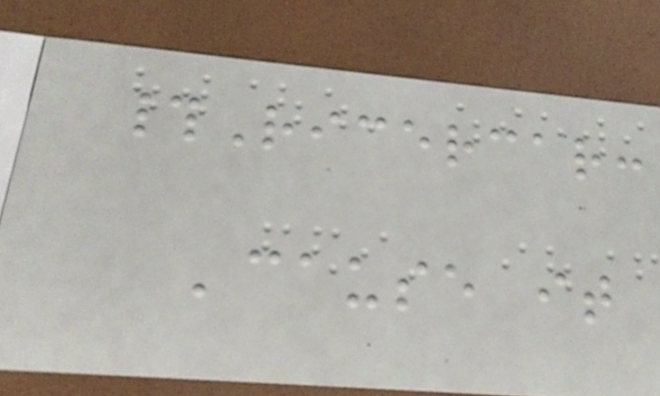#Ricercar:
'cause it
